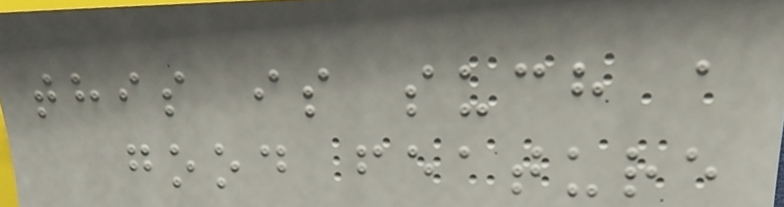this is such a
good feature
